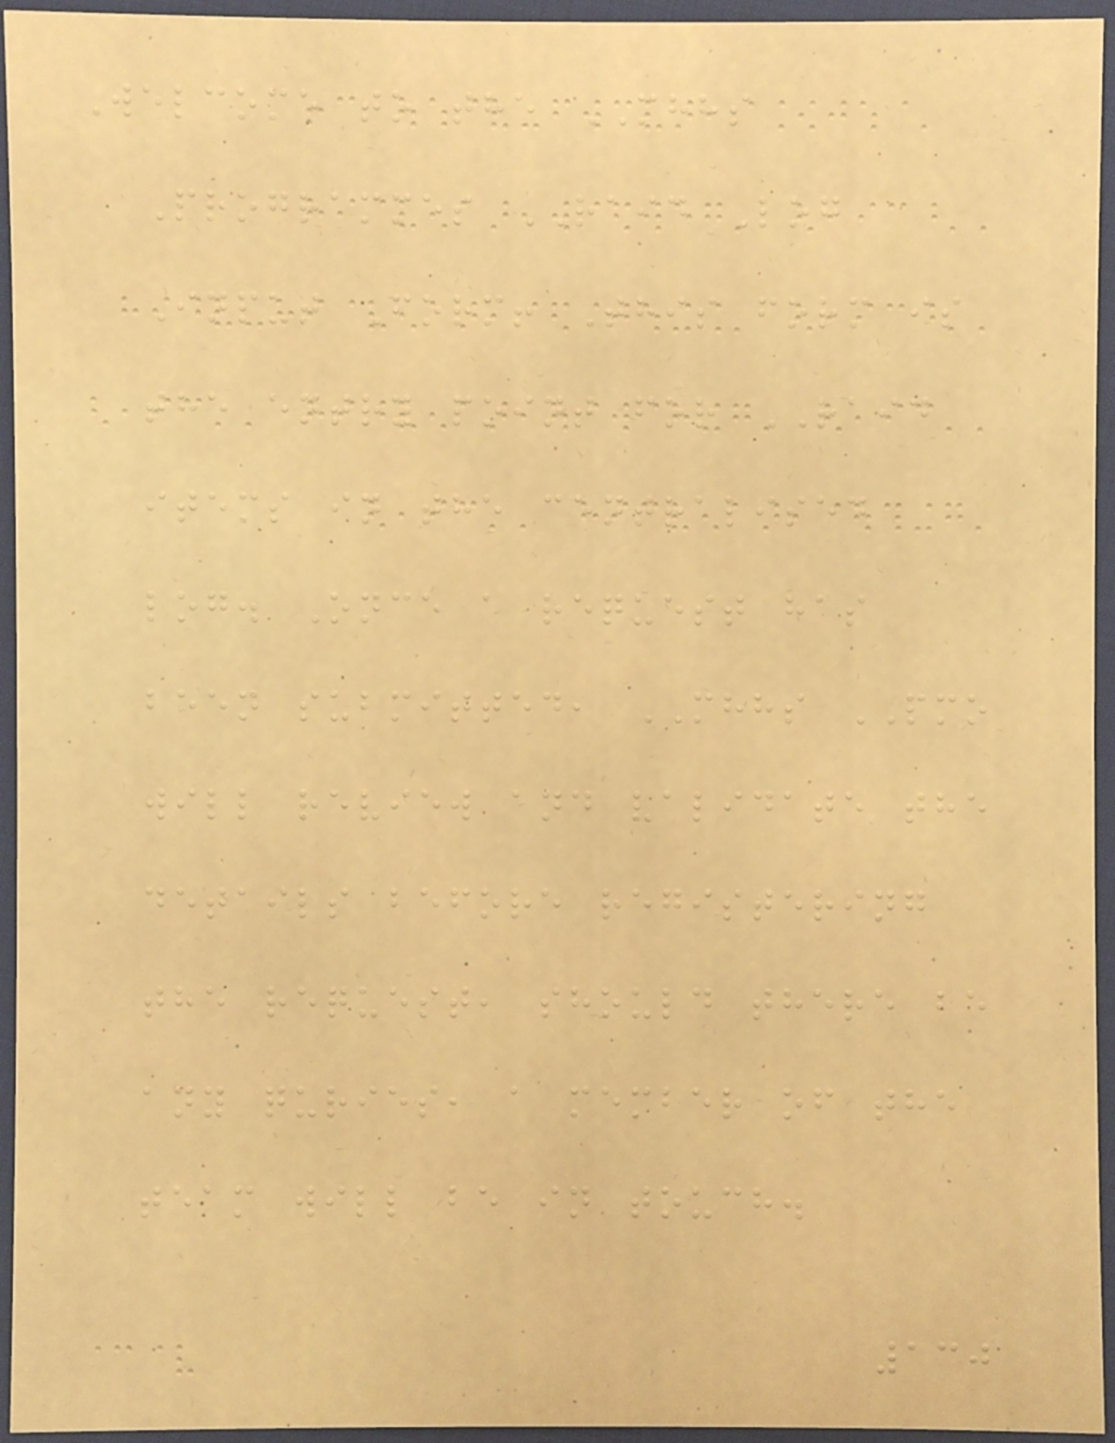Welcome to the MHHS
Programmes RAID Log
Input Form! This form is
the entry point for RAID
items in the centralised
log. Once a request has
been submitted, MHHS PMO
will review and validate the
details before registering
the request, should there be
any quries, a member of the
team will be in touch.
130
